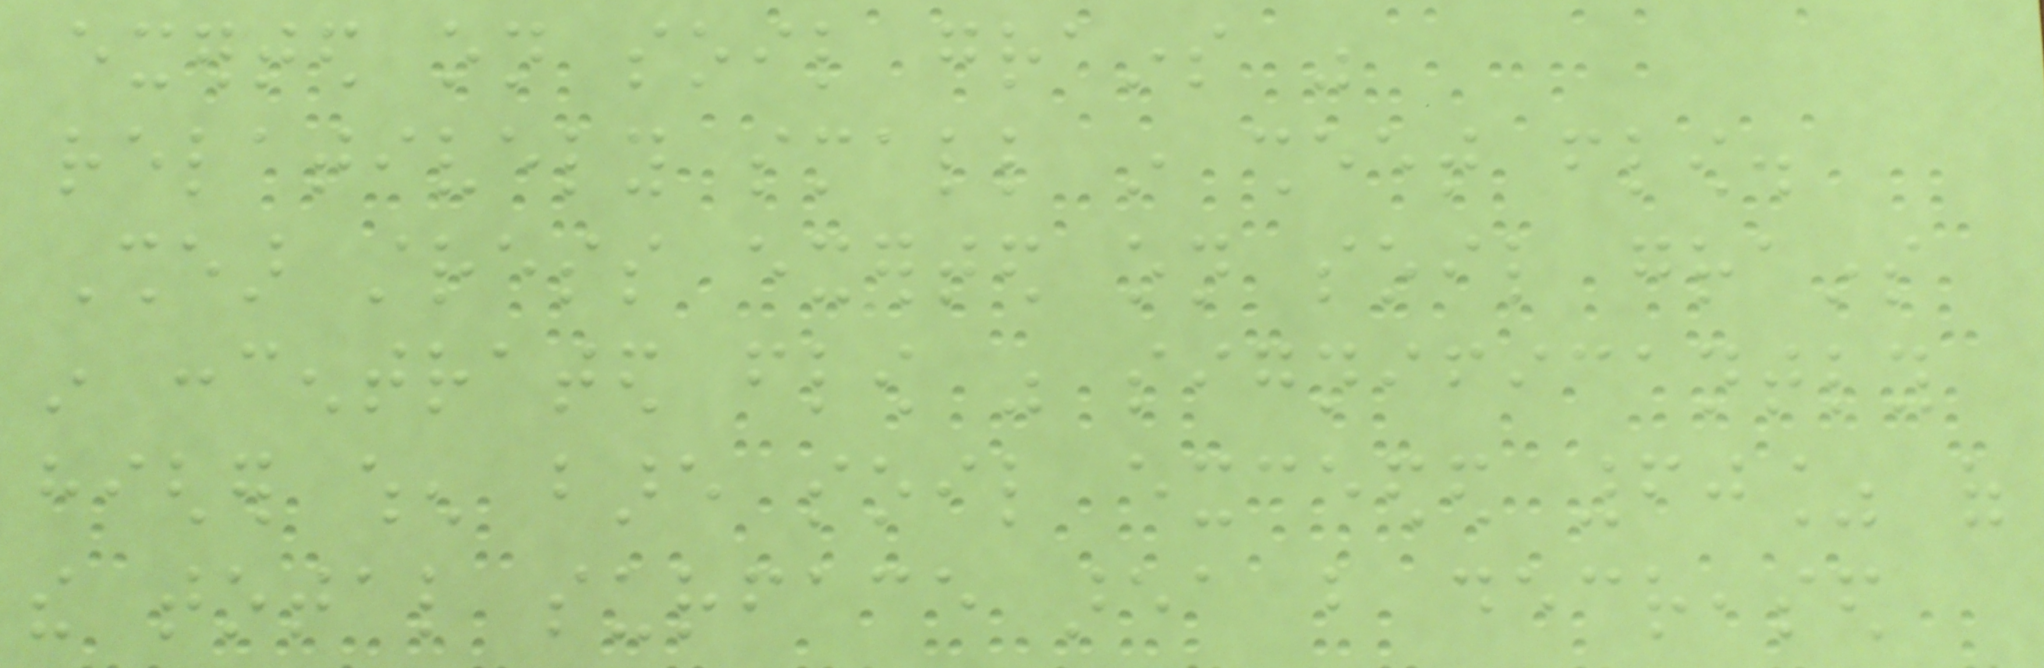exerted on soil grains was
relatively small in sheet flow.
Shear stress exerted on soil grains
in concentrated flow was significantly
higher when bare soil exceeded 60% of
the total surface area but decreased
